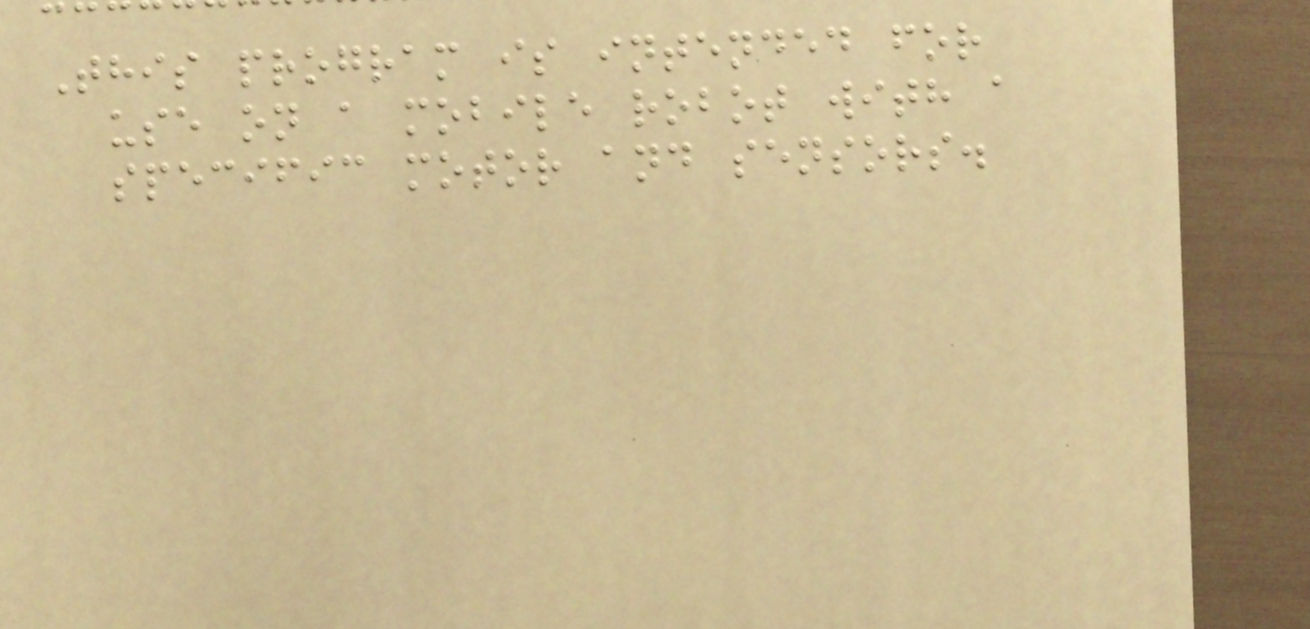This program is intended for
use on a mobile robot with a
specific motor and sensors.
